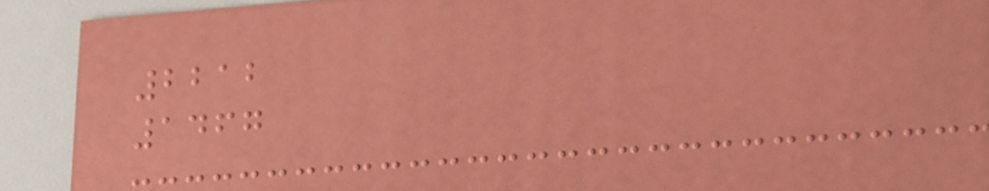2212
1467
